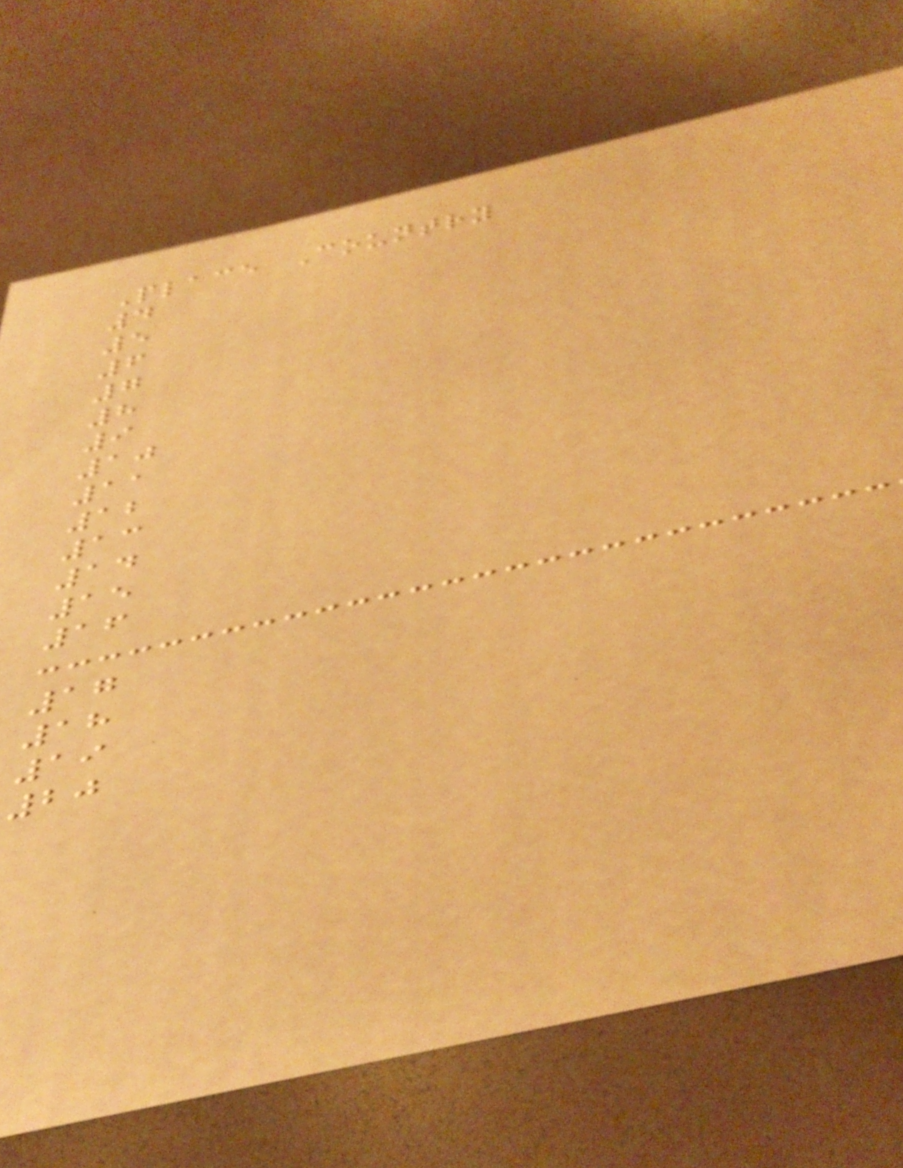Place Country
4
5
6
7
8
9
10
11
12
13
14
15
16
17
18
19
20
